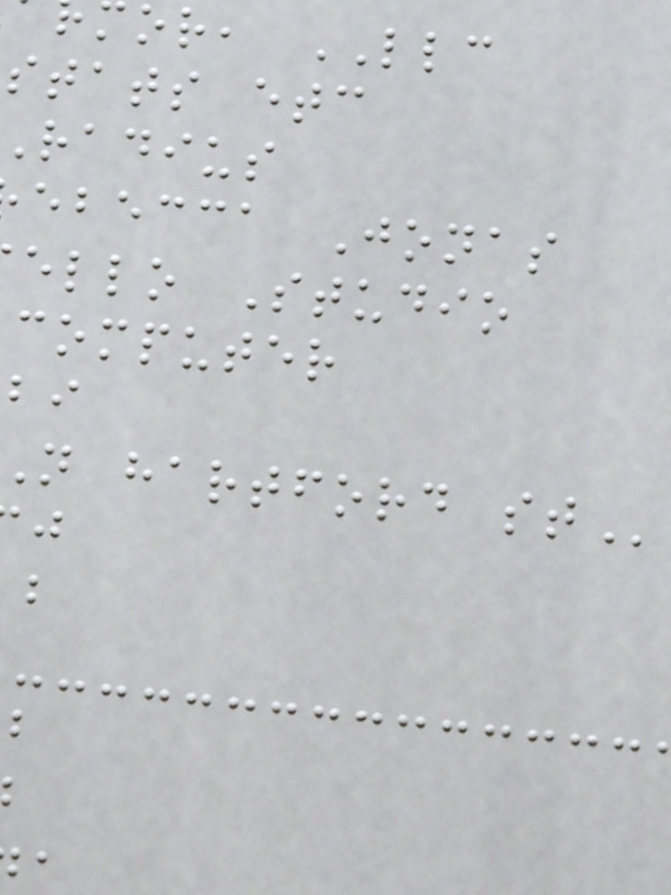or, LLC
stats etc
radius
ebecca Jonas
ello Studio
computer
n hartford
